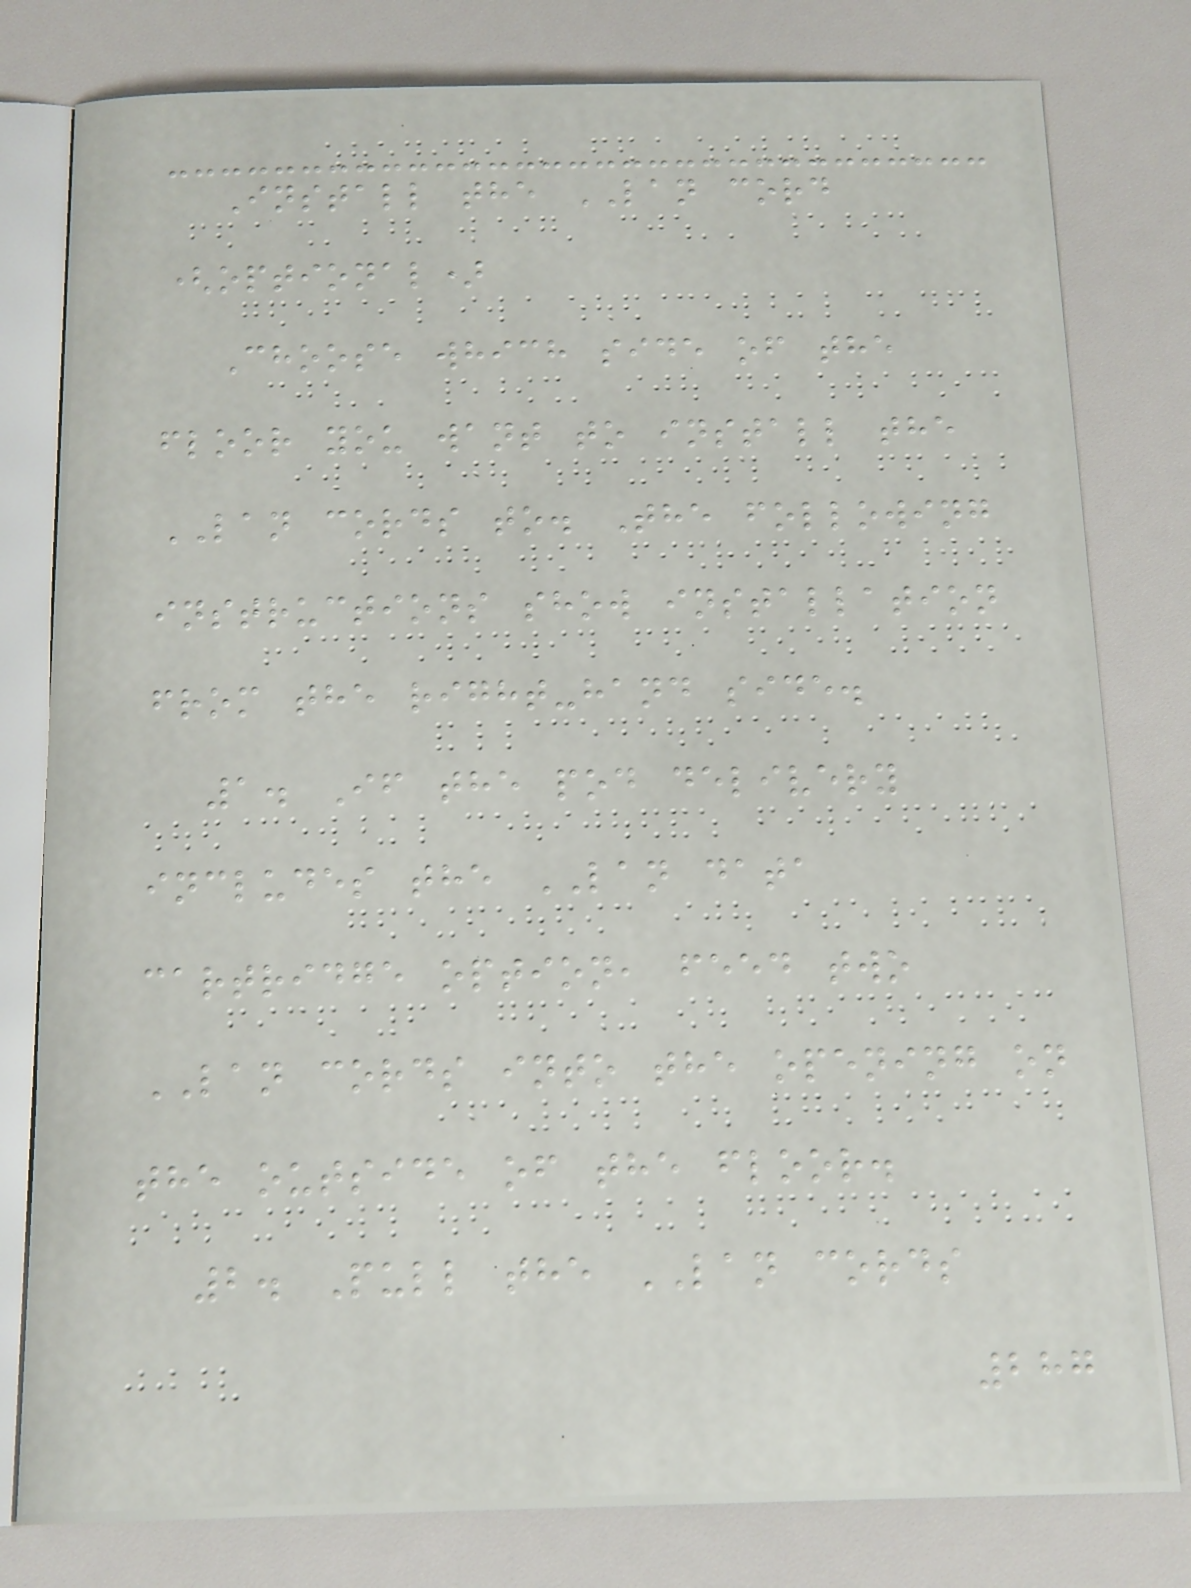Install the LAN cord
(optional)
Choose which side of the
floor you want to install the
LAN cords to. The following
instructions show installation
from the right-hand side.
1. If the pod delivery
includes the LAN data
cartridge option, feed two
LAN cords into the opening on
the outside of the floor.
2. Pull the LAN cords
287
